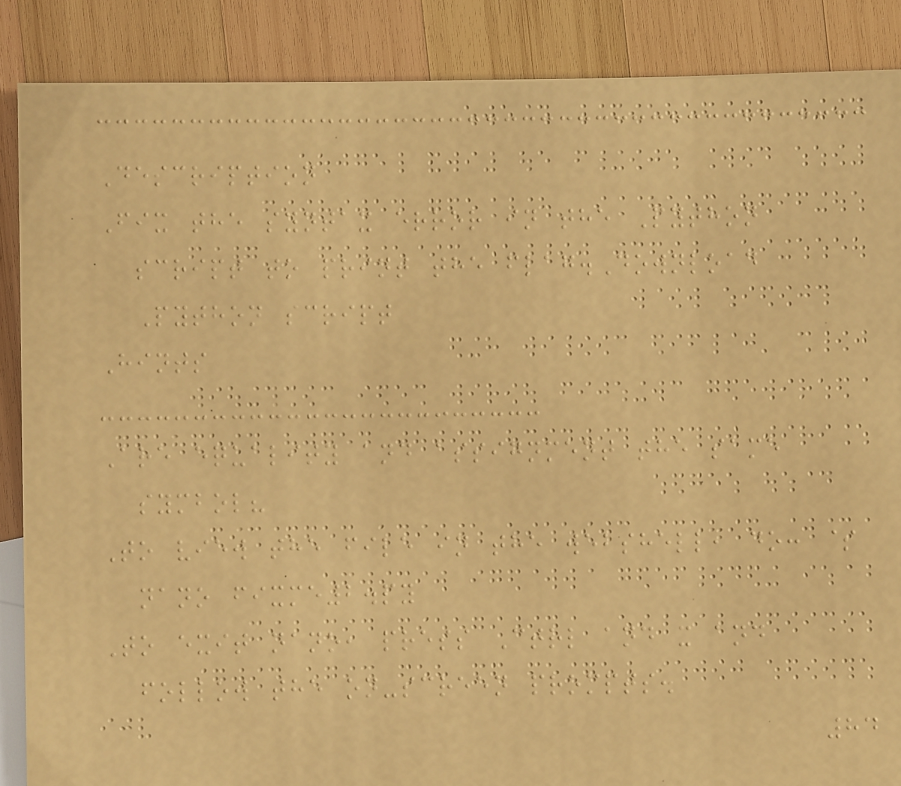Description
Fix the syntax error in the Python
script to print the flag.Download
Python script
Hints
Are equality and assignment the same
symbol?
To view the file in the webshell, do: $
nano fixme2.py
To exit nano, press Ctrl and x and
follow the on-screen prompts.
84
